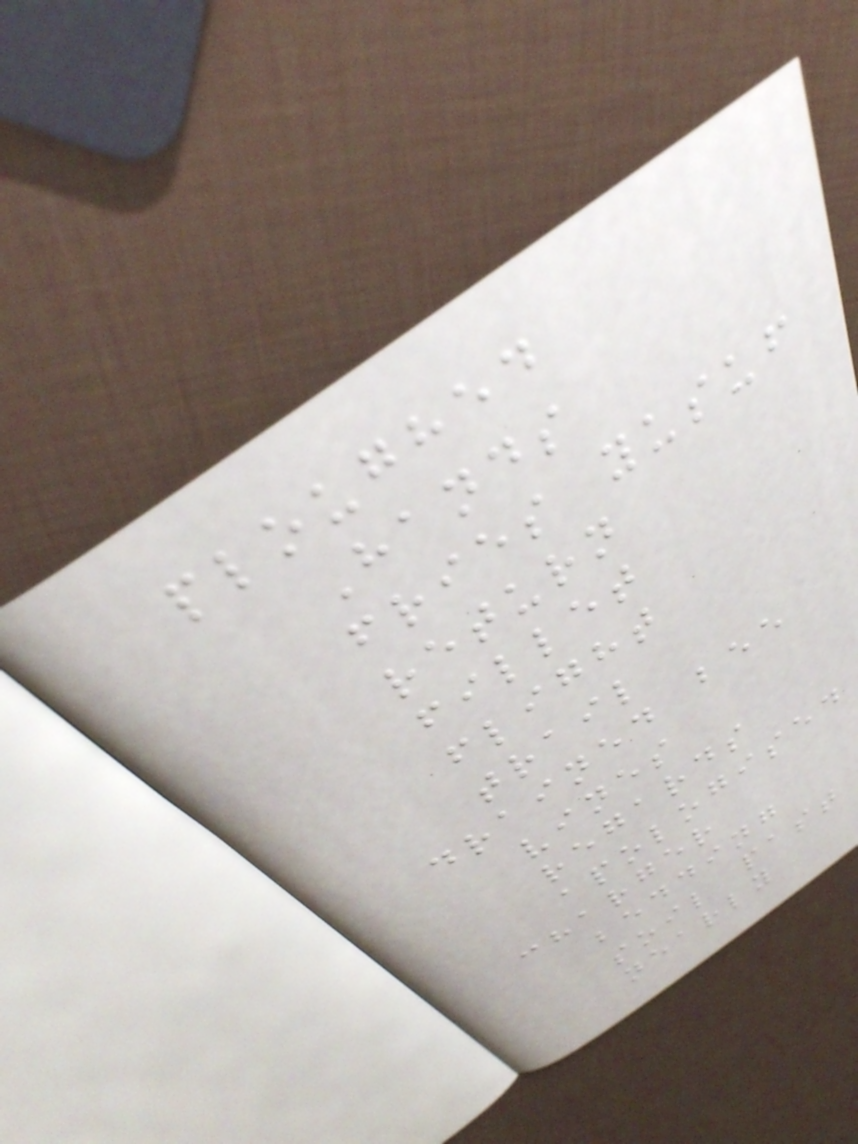ploughed
Hands
fries yusuf
return
fillet
flight
trail
drained bee
vines
regards
apologised
charger
bedding
soil past
nearly
